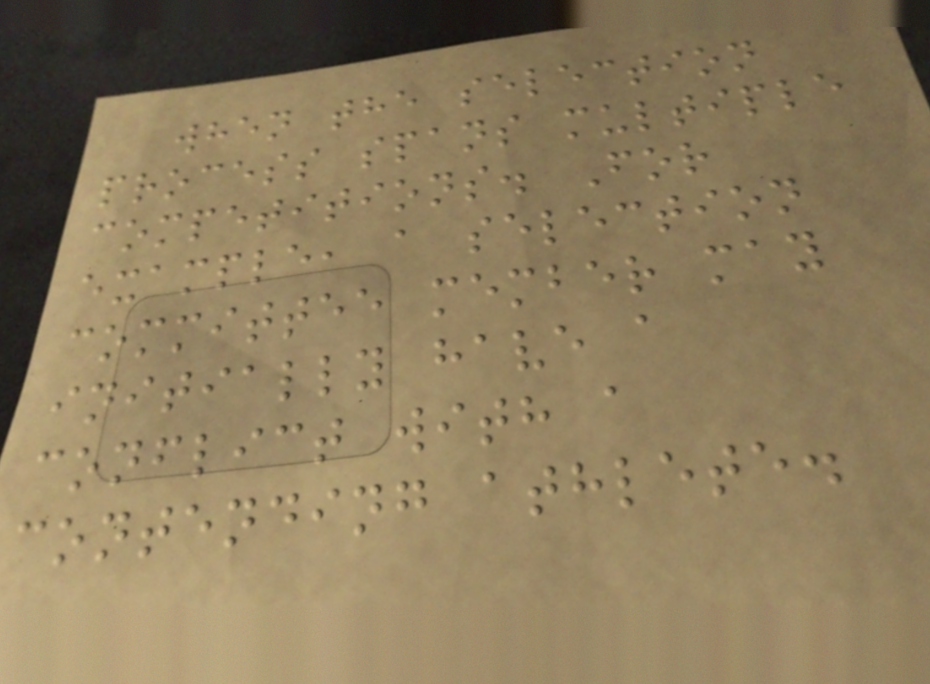when the selection
process spans multiple
competitions. For
example, a selection
committee member may
initially have a
conflict with a
contending athlete.
